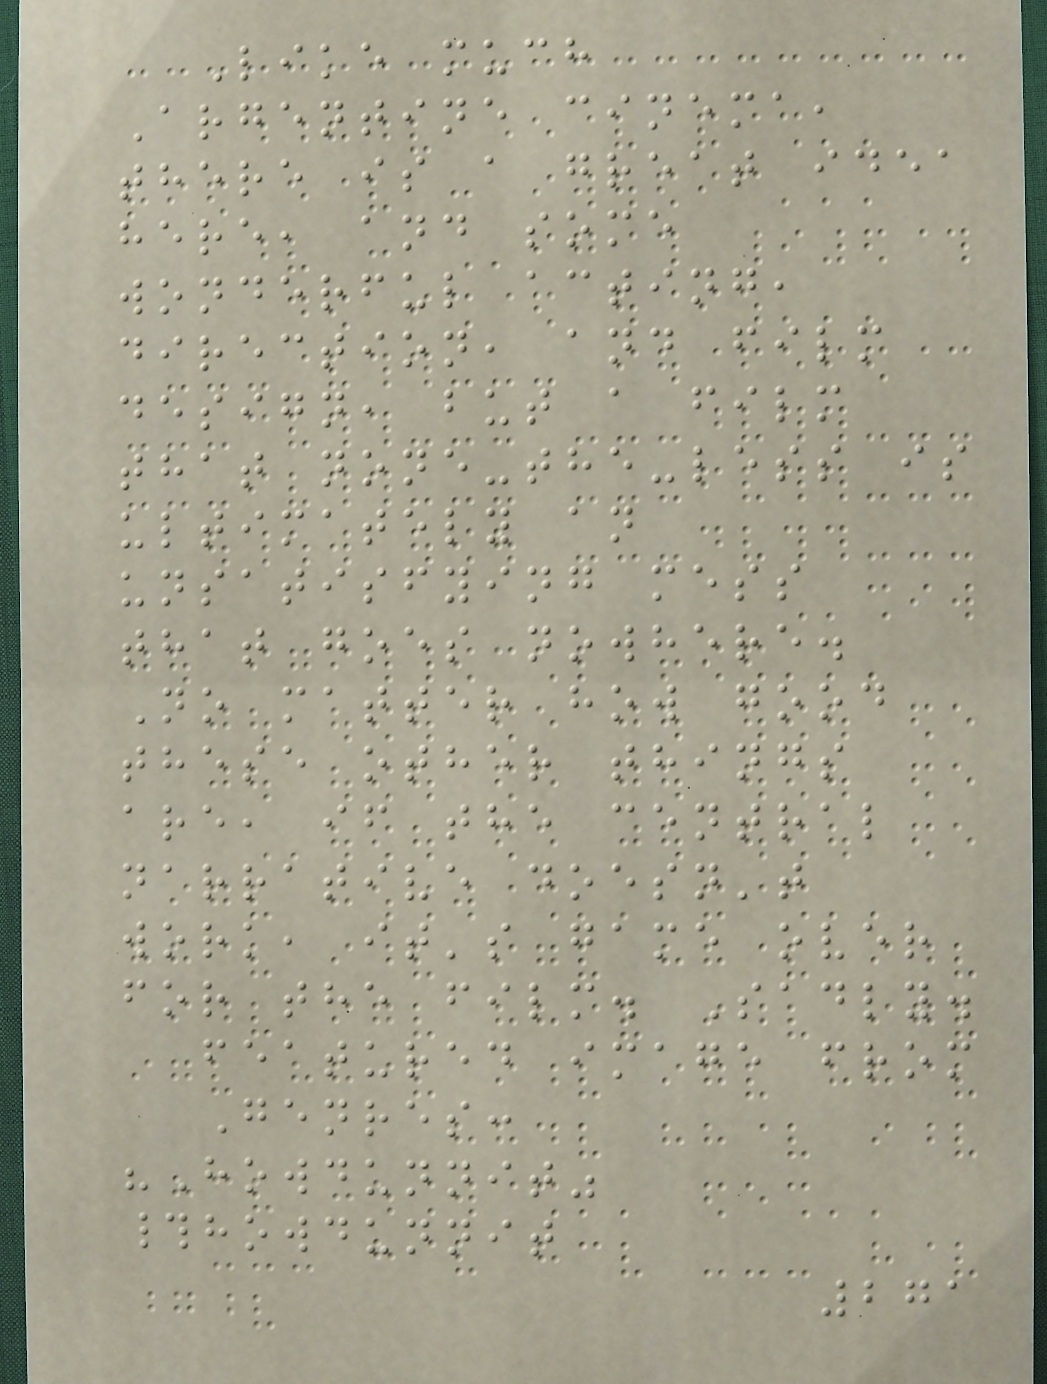Like much
Argentine cinema,
there is a great idea
here, and some
wonderful acting,
direction, and film
design, but a film
that none-the-less is
ultimately an
unsatisfying mess
that goes nowhere.
No matter how good
these other things
are, if the central
narrative doesn't
work, it's game over
for the film. Sadly.
featured image from
Genres:
"Howdunnit"
#howdunnit
271
